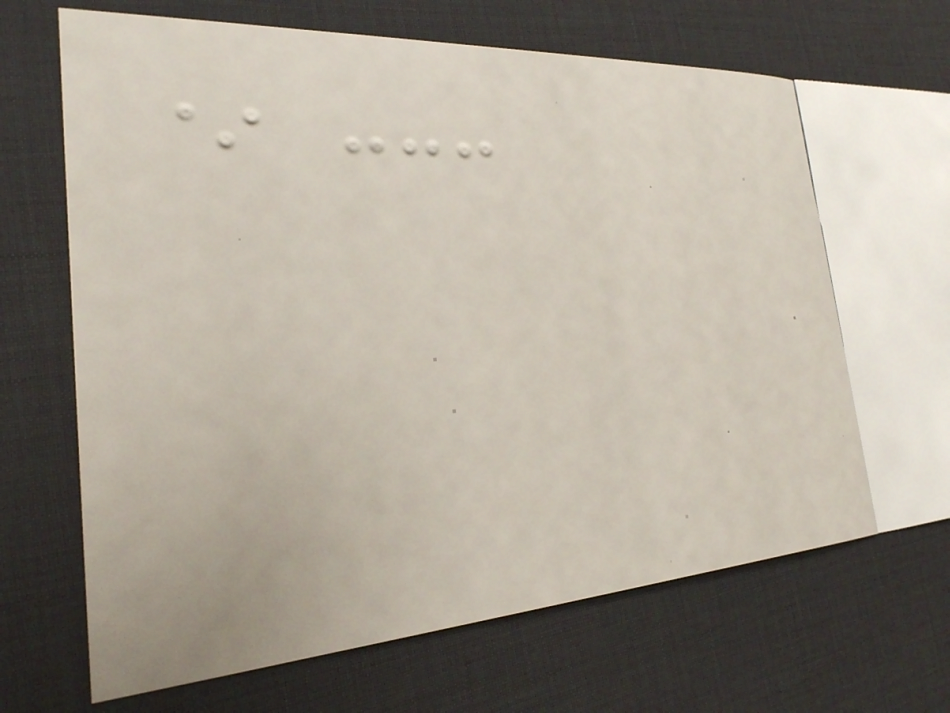* ---
